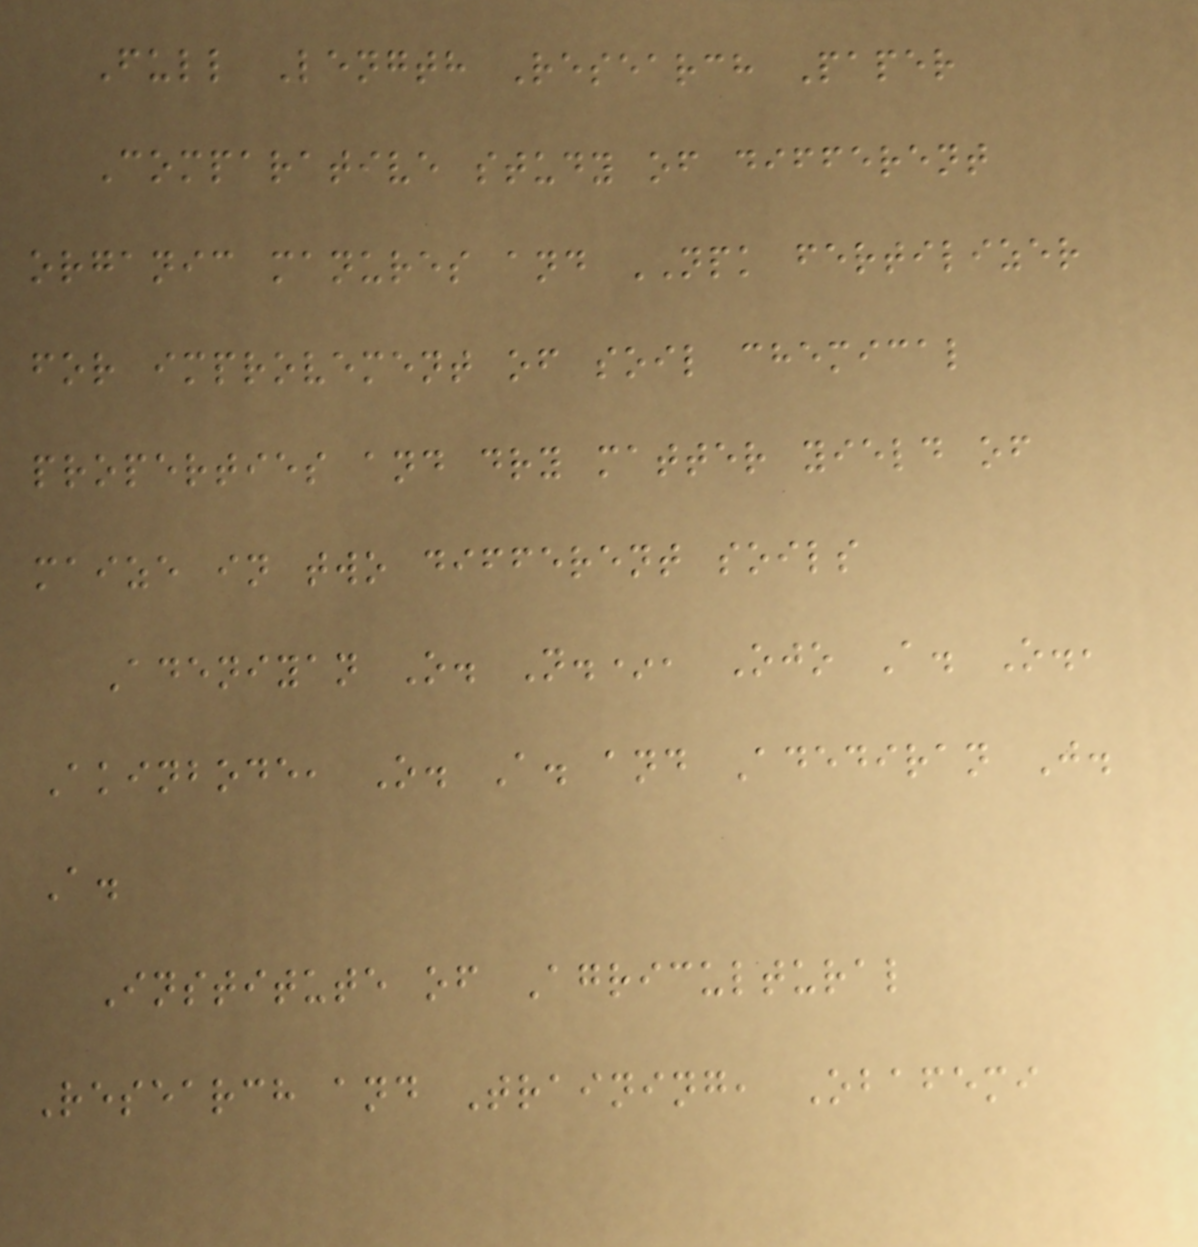Full Length Research Paper
Comparative study of different
organic manures and NPK fertilizer
for improvement of soil chemical
properties and dry matter yield of
maize in two different soils
Adeniyan O. N.*, Ojo A. O.,
Akinbode, O. A. and Adediran J.
A.
Institute of Agricultural
Research and Training, Obafemi
